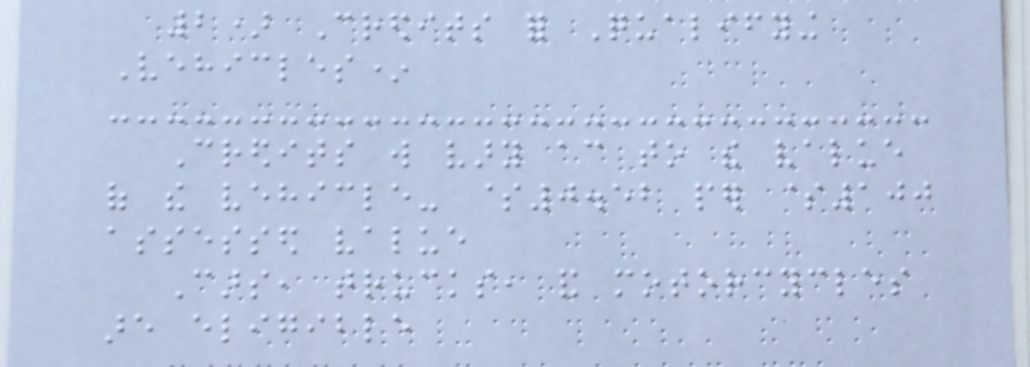2) Credits for Qualifying
Vehicles*
Credits will vary according to the value
of the vehicle- $0.52 per $100
assessed value
Cars, trucks, and motorcycles
are eligible
